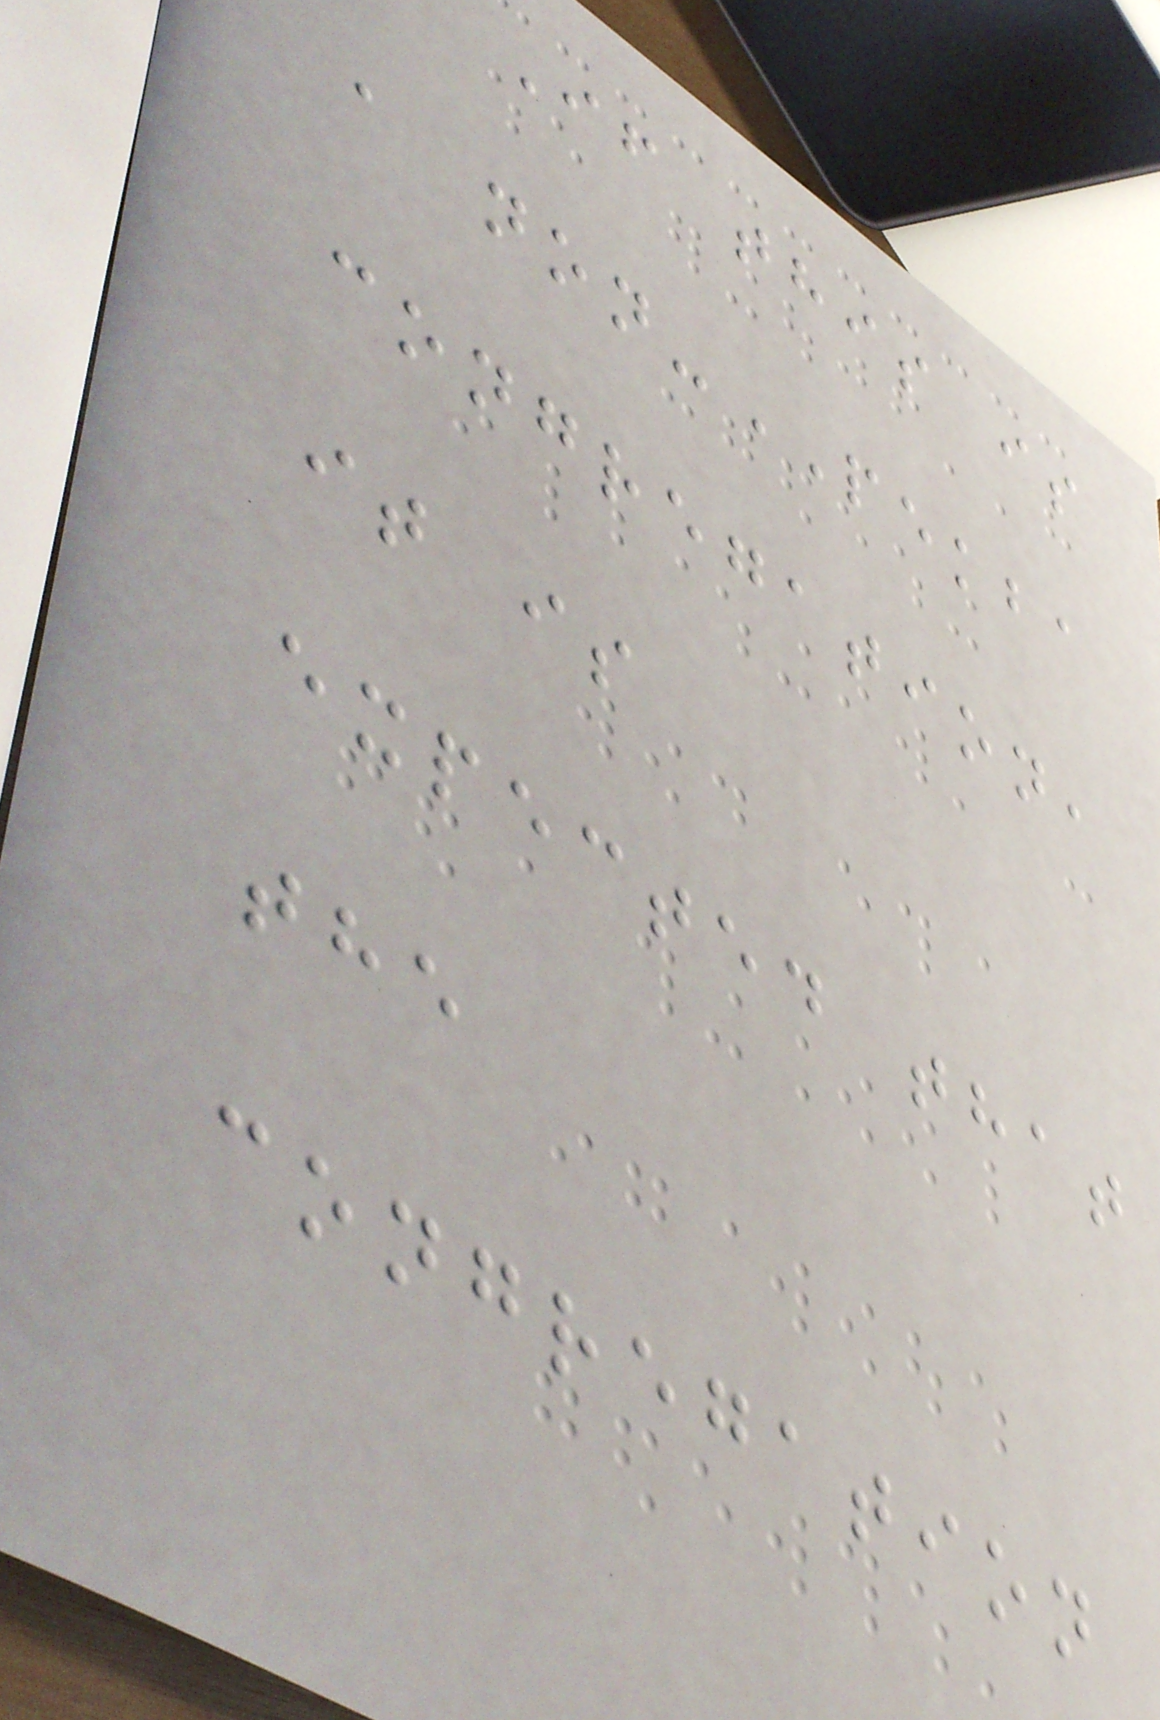If this is
a non-PEKBA
congregation,
it is
expected that
the
congregation
